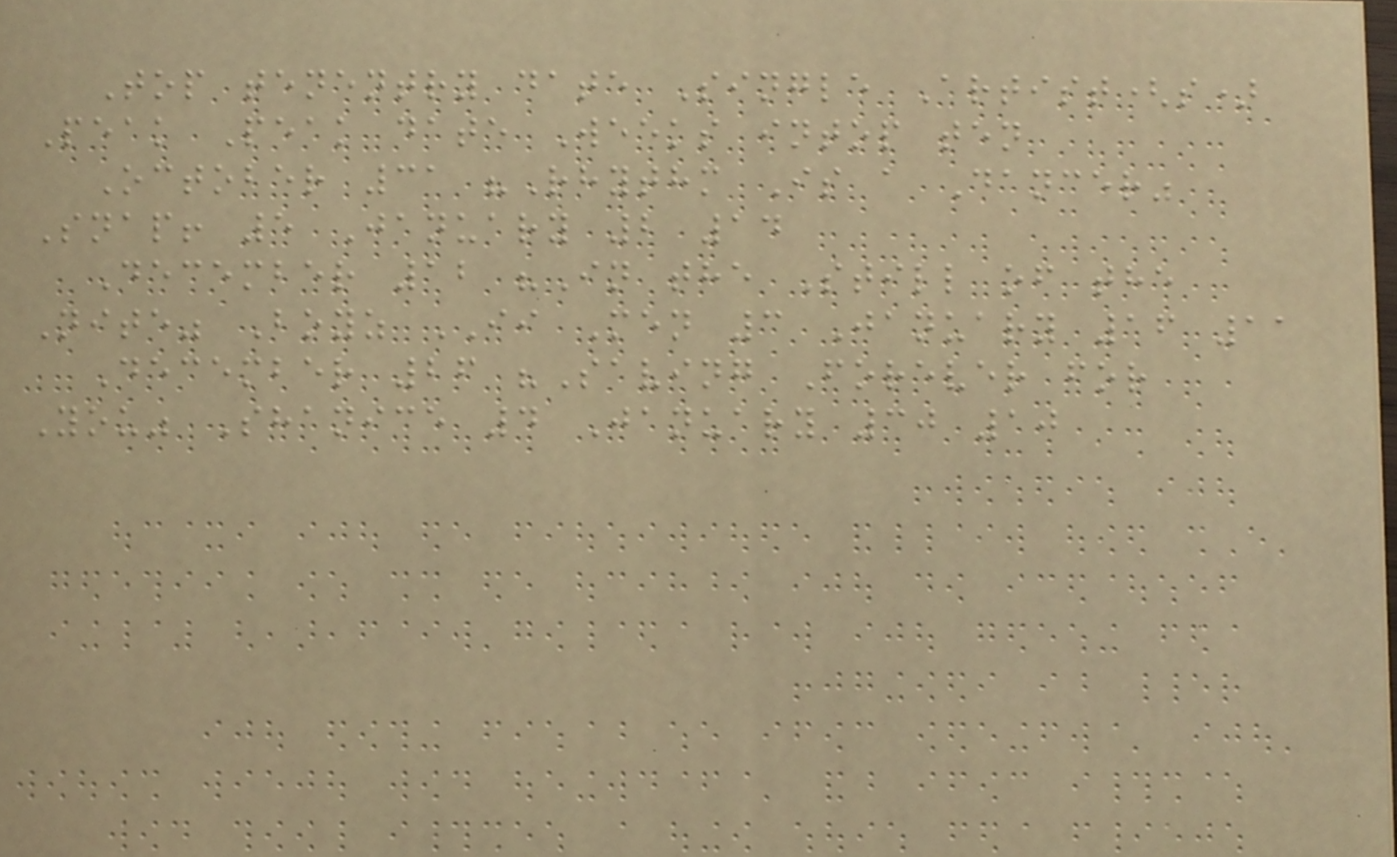Top tenentry date Single Artist(s)
Peak Peak date Weeks intop ten
October 31 "Rhythm Is a Dancer"
Snap! 5 January 2 14
December 12 "In the Still of the
Nite" Boyz II Men 3 January 16 11
December 26 "Saving Forever for
You" Shanice 4 January 30 10
